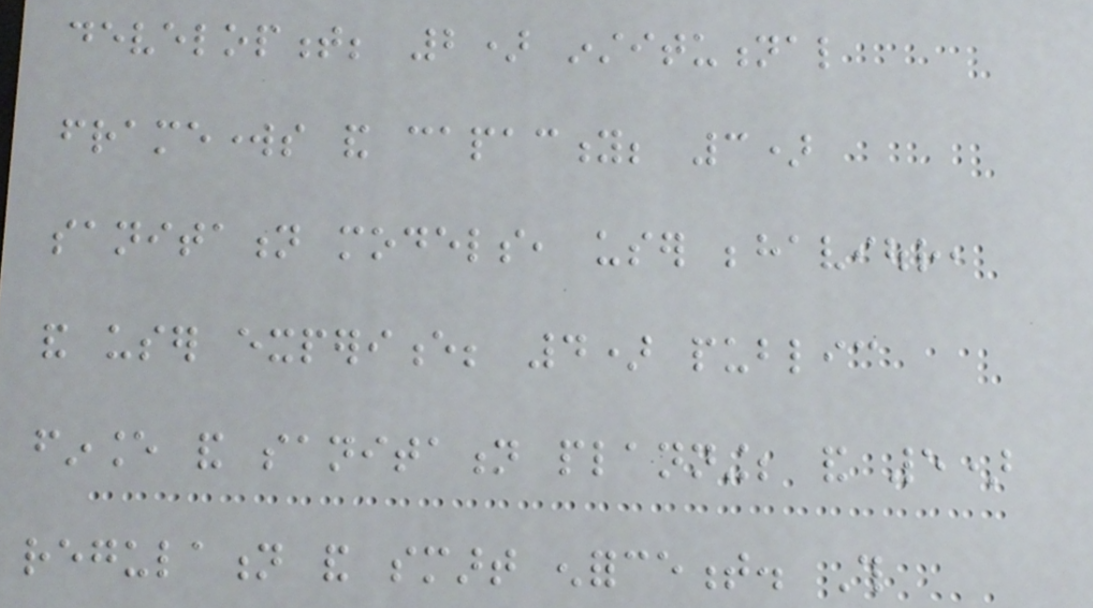development; 2) institutional
frameworks and capacity; 3)
sanitation models, user behaviour,
and user experience; 4) public
finance and sanitation planning; and 5)
regulation and smart enforcement. This
